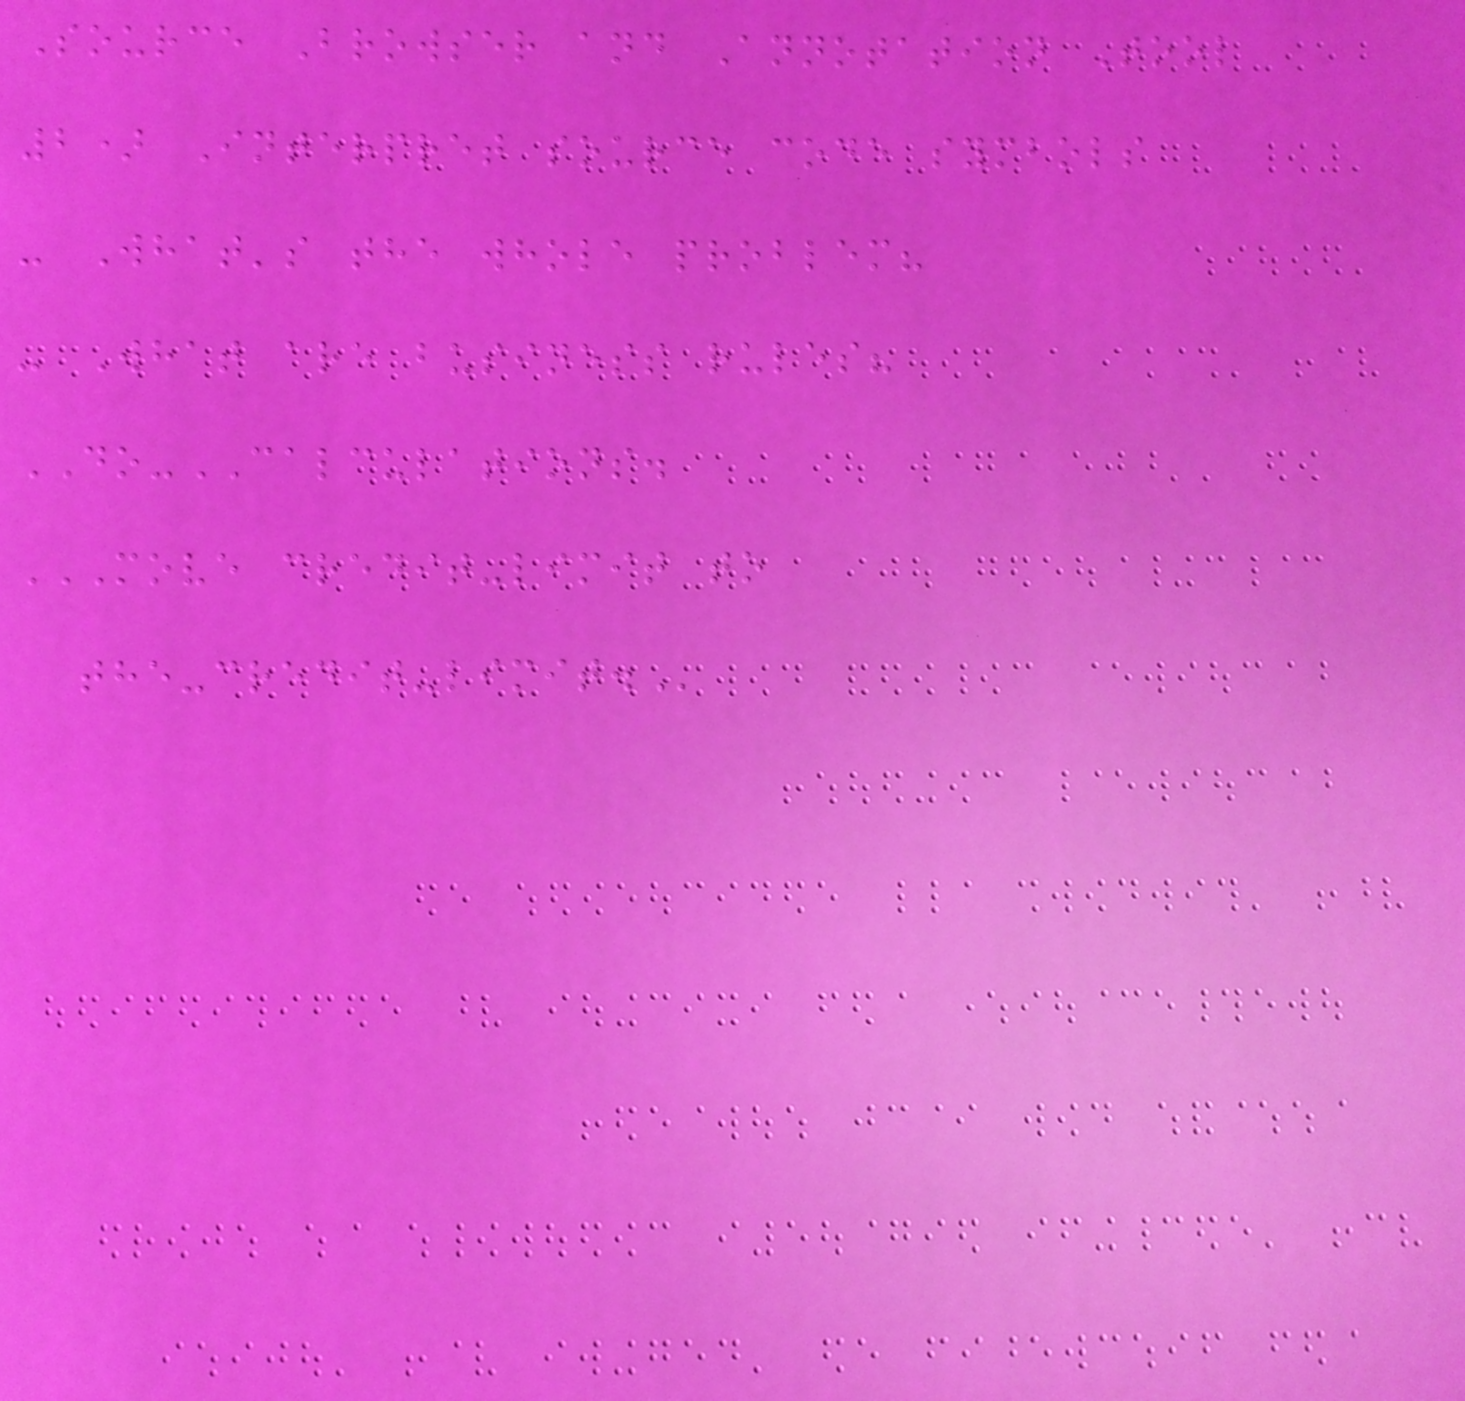Source Browser and Annotation Tool
2) Interpret source code symbols
- What's the whole problem?
- What are business rules?
DO-CALCULATIONS.
MOVE CREDIT-LIMIT TO
THE-CREDIT-LIMIT.
